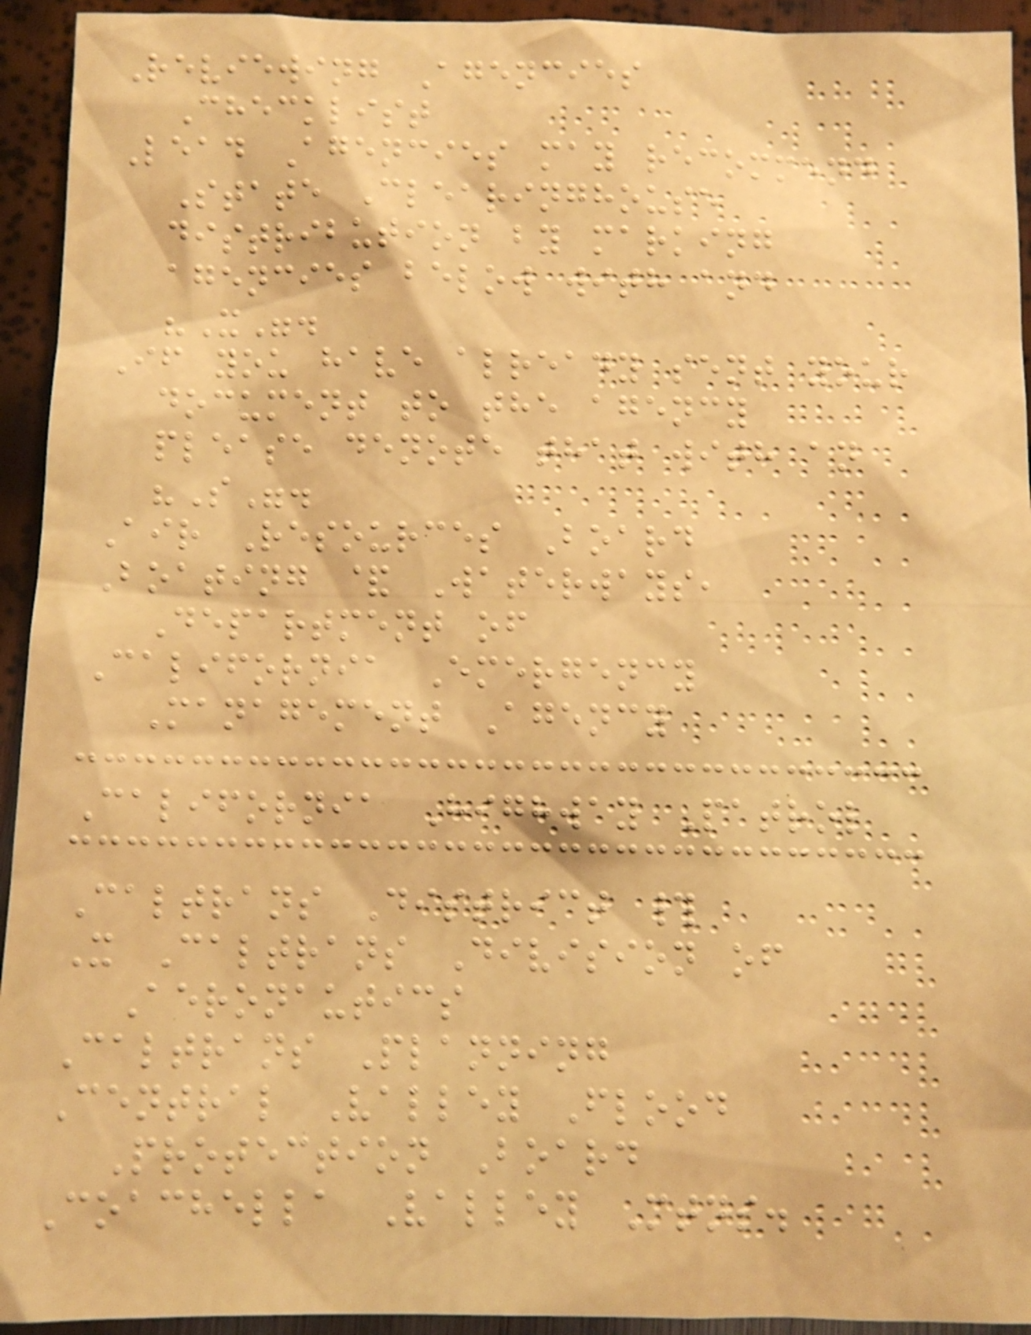Reviewing Agencies
Checklist
Lead Agencies may recommend
State Clearinghouse
distribution by marking
agencies below with and
"X".
If you have already sent your
document to the agency
please denote that with an
"S".
Air Resources Board
Boating & Waterways,
Department of
California Emergency
Management Agency
California Highway Patrol
Caltrans District #
X Caltrans Division of
Aeronautics
Caltrans Planning
Central Valley Flood
Protection Board
Coachella Valley Mtns.
